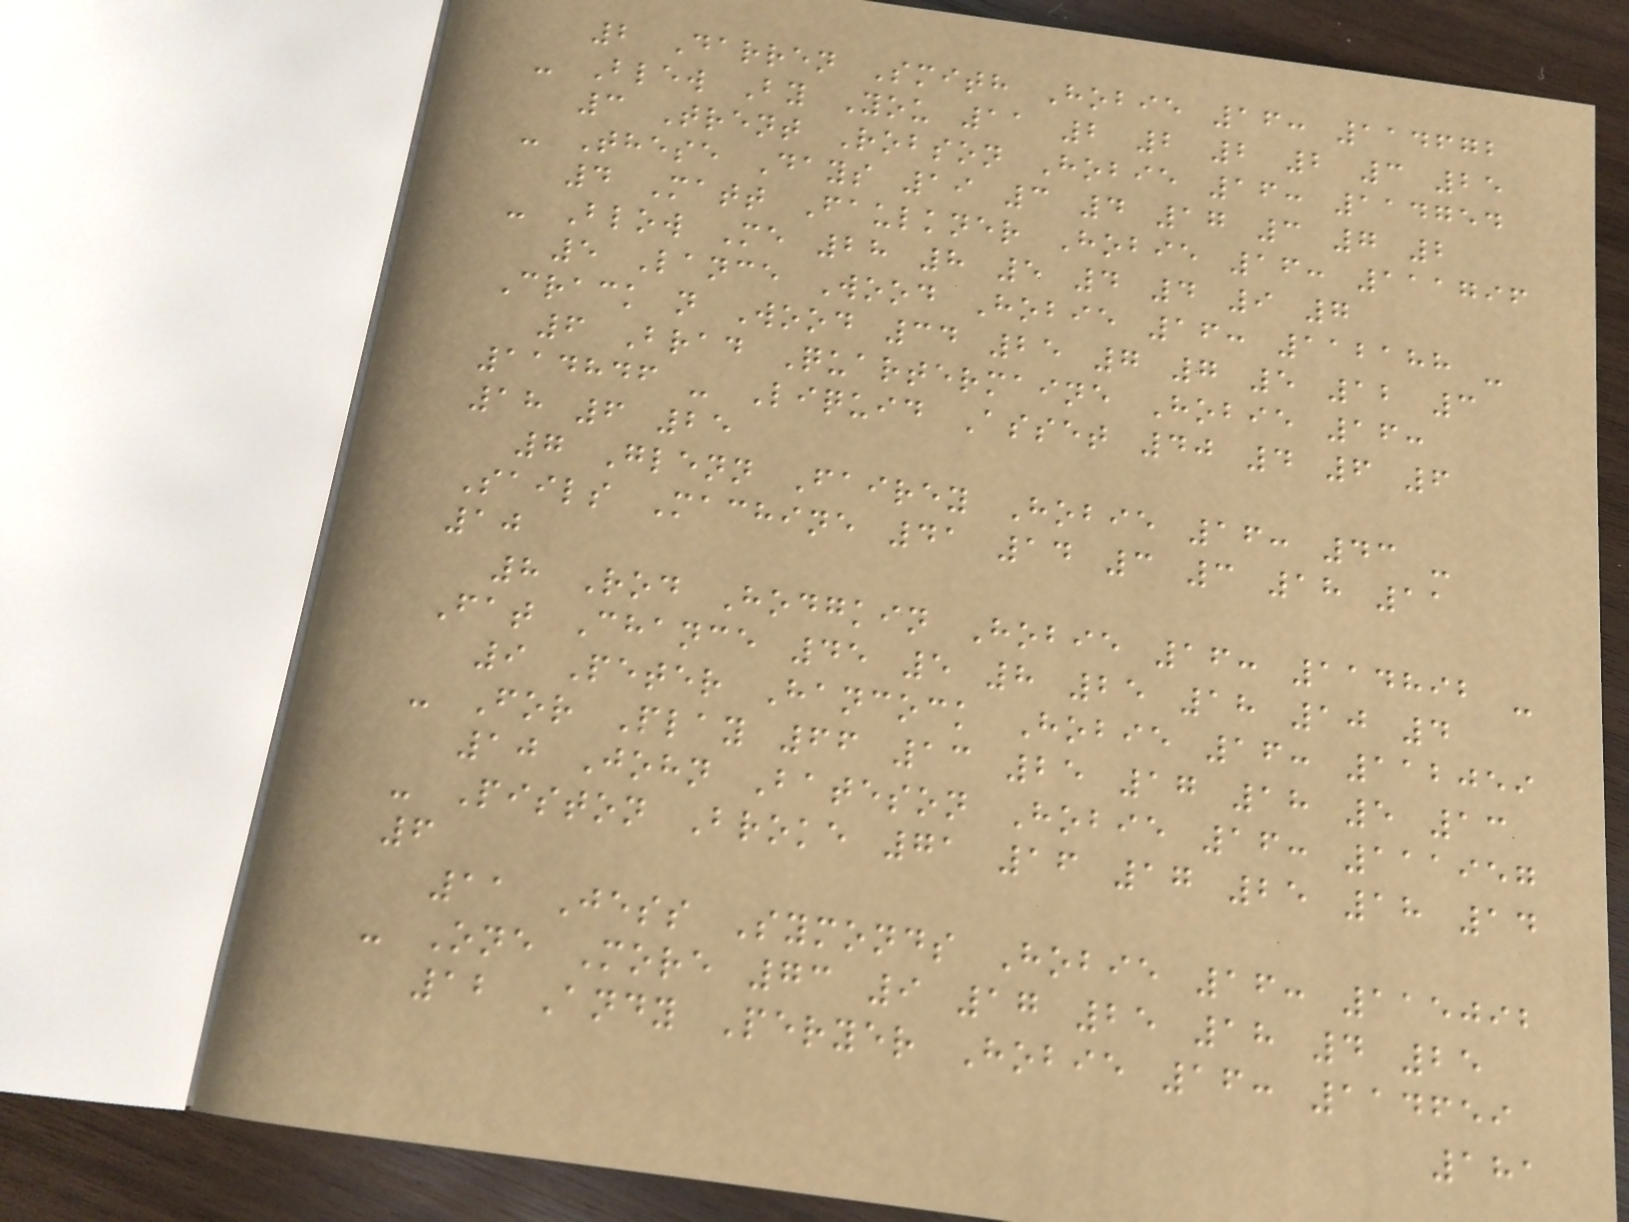2 Darren Smith Hobie 16: 114672
- Blew By You 11 2 2 2 2 3 25
3 Trent Robson Hobie 16: 114754
- These Days 19 3 4 17 3 7 2
4 Matt Faulkner Hobie 16: 111796
- Blow Me 28 8 5 4 4 9 7
5 Lance Wood Hobie 16: 112188 -
Crack n Wood 34 25 7 7 5 12 3
6 Brad Quartermaine Hobie 16:
114846 - Liquid Asset 40 4 6 6
18 6 25
7 Glenn Fairey Hobie 16: 43 -
Sails Machine 41 14 3 3 18 11
10
8 Rod Hodgkin Hobie 16: 114892 -
Fat Chance 45 5 8 25 18 10 4
9 Peter Hancock Hobie 16: 112059
- For Play 66 13 25 17 18 5 13
10 John Bateson Hobie 16: 111957
- Piston Broke 71 16 17 25 18 14
6
11 Jess Symonds Hobie 16: 115092
- One More 73 9 17 25 18 4 25
12 Andy Peryer Hobie 16: 114659
181
